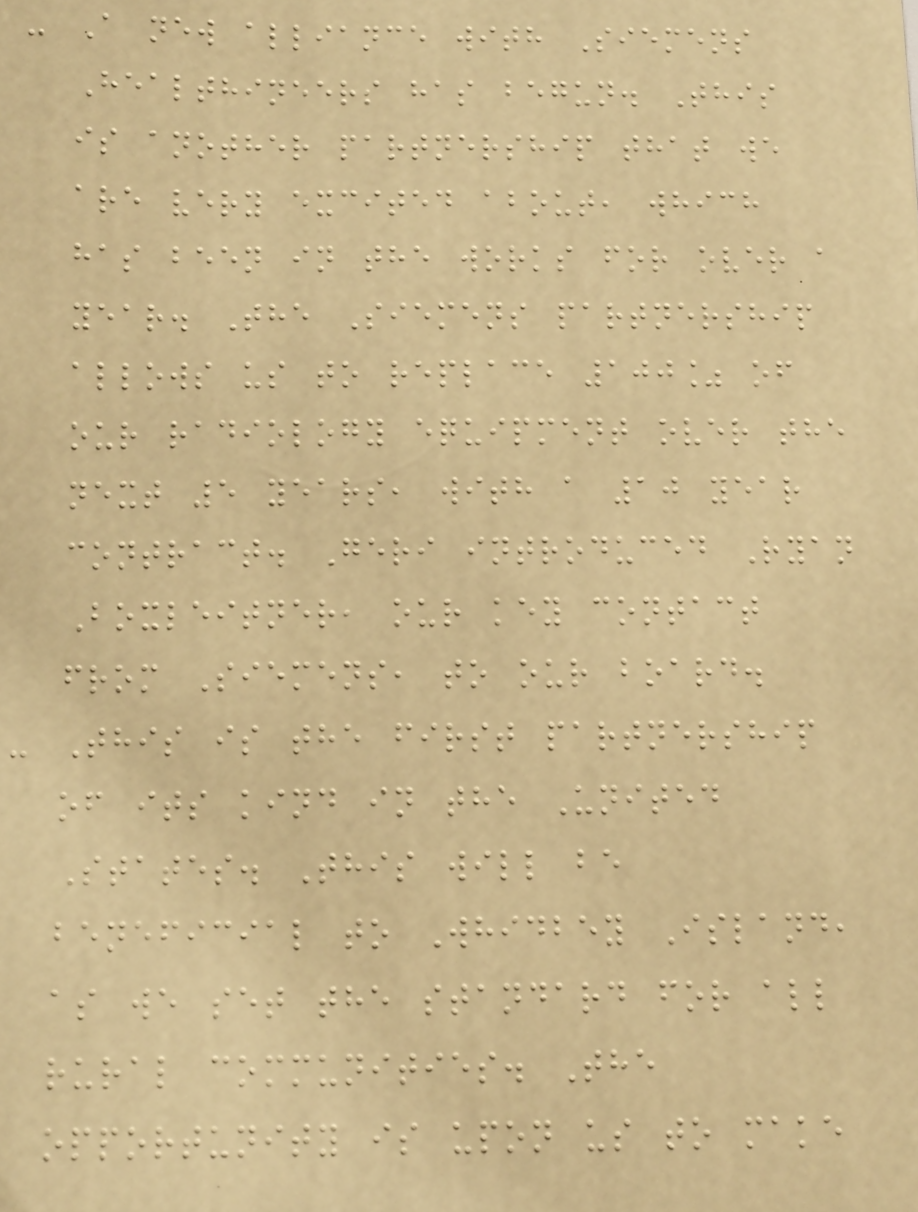- A new alliance with Siemens
Healthineers has begun. This
is another partnership that we
are very excited about, which
has been in the works for over a
year. The Siemens partnership
allows us to replace 100% of
our radiology equipment over the
next 5 years, with a 10 year
contract. Geri introduced Ryan
Boxleitner, our key contact
from Siemens, to our board.
- This is the first partnership
of its kind in the United
States. This will be
beneficial to Whidbey Island,
as we set the standard for all
rural communities. The
opportunity is upon us to make
